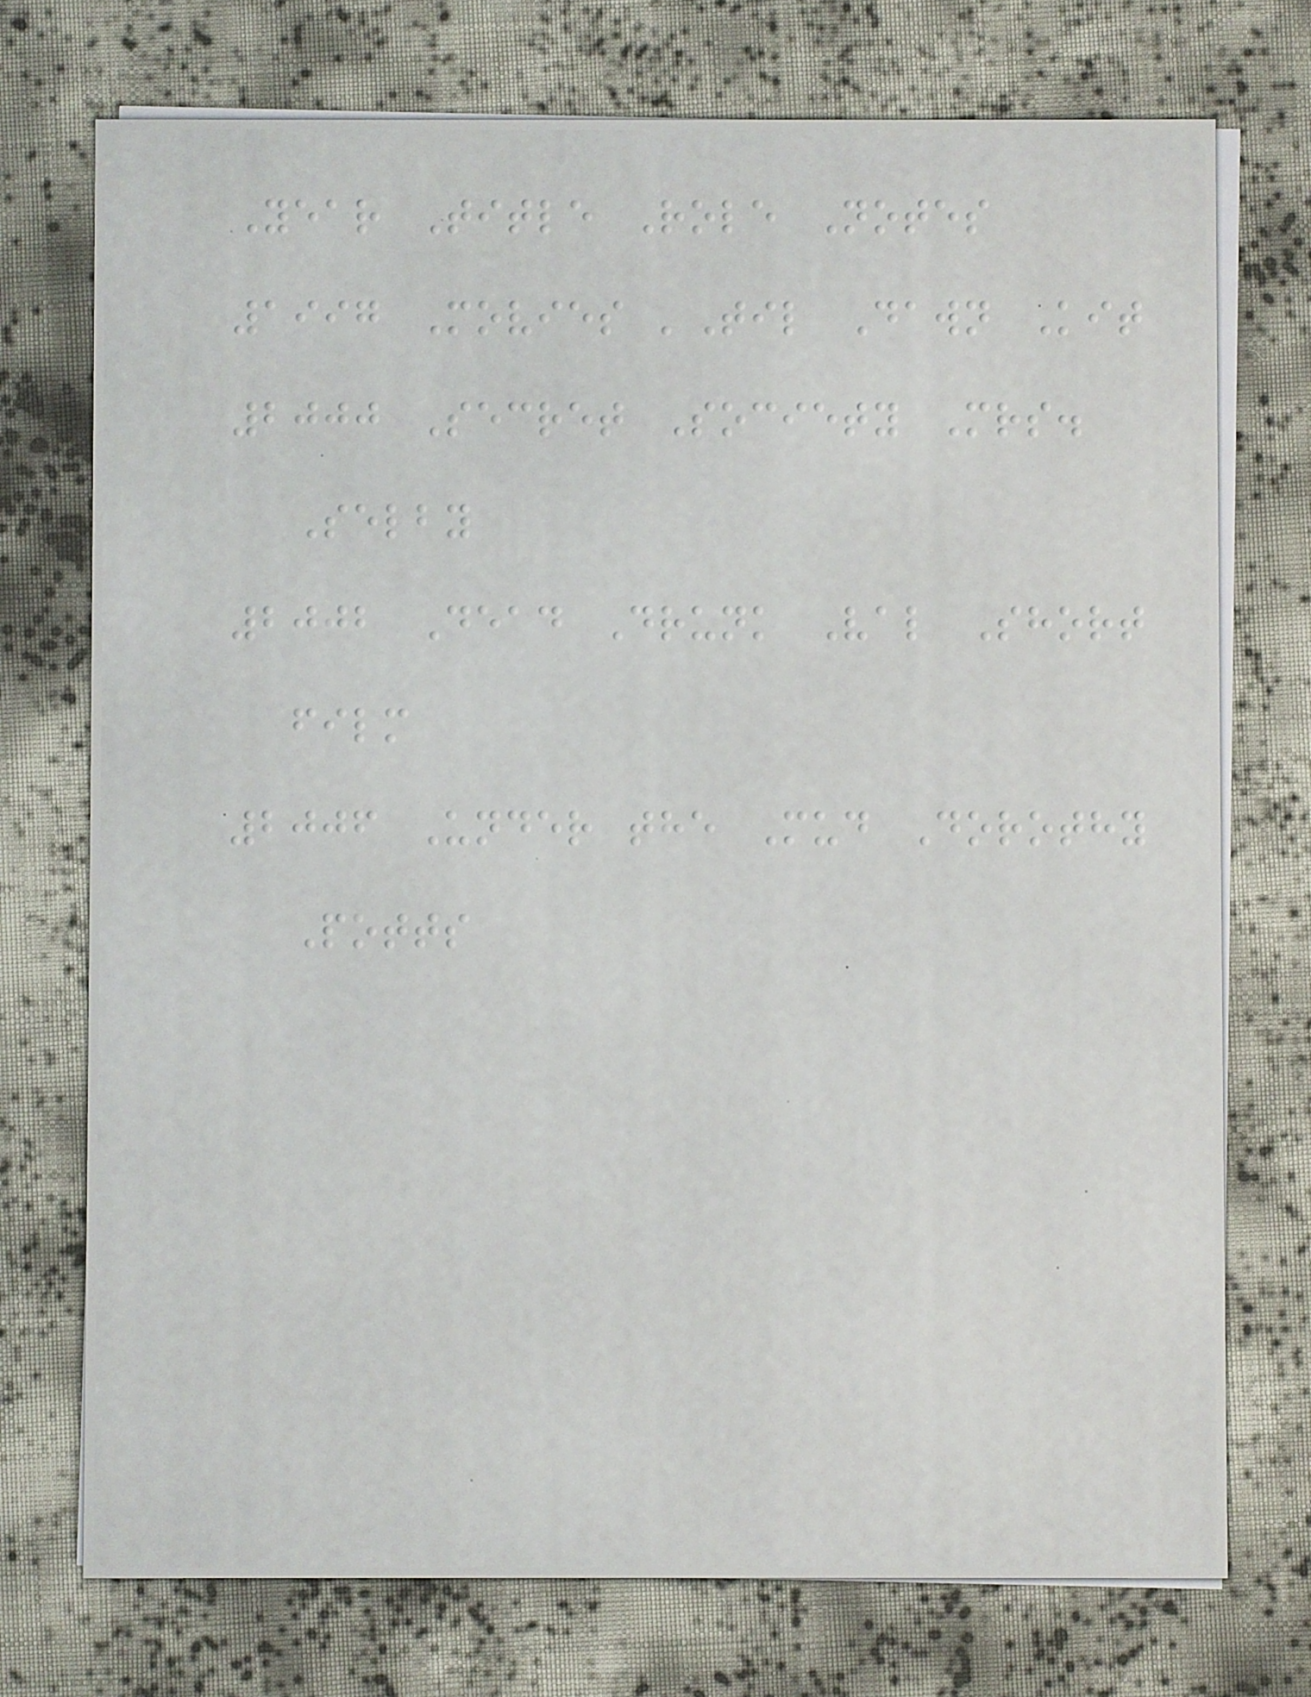Year Title Role Notes
1997 Movies 'Til Dawn Kit
2000 Secret Society Mrs.
Selby
2002 Dead Drunk Val Short
film
2006 Under the Mud Dorothy
Potts
